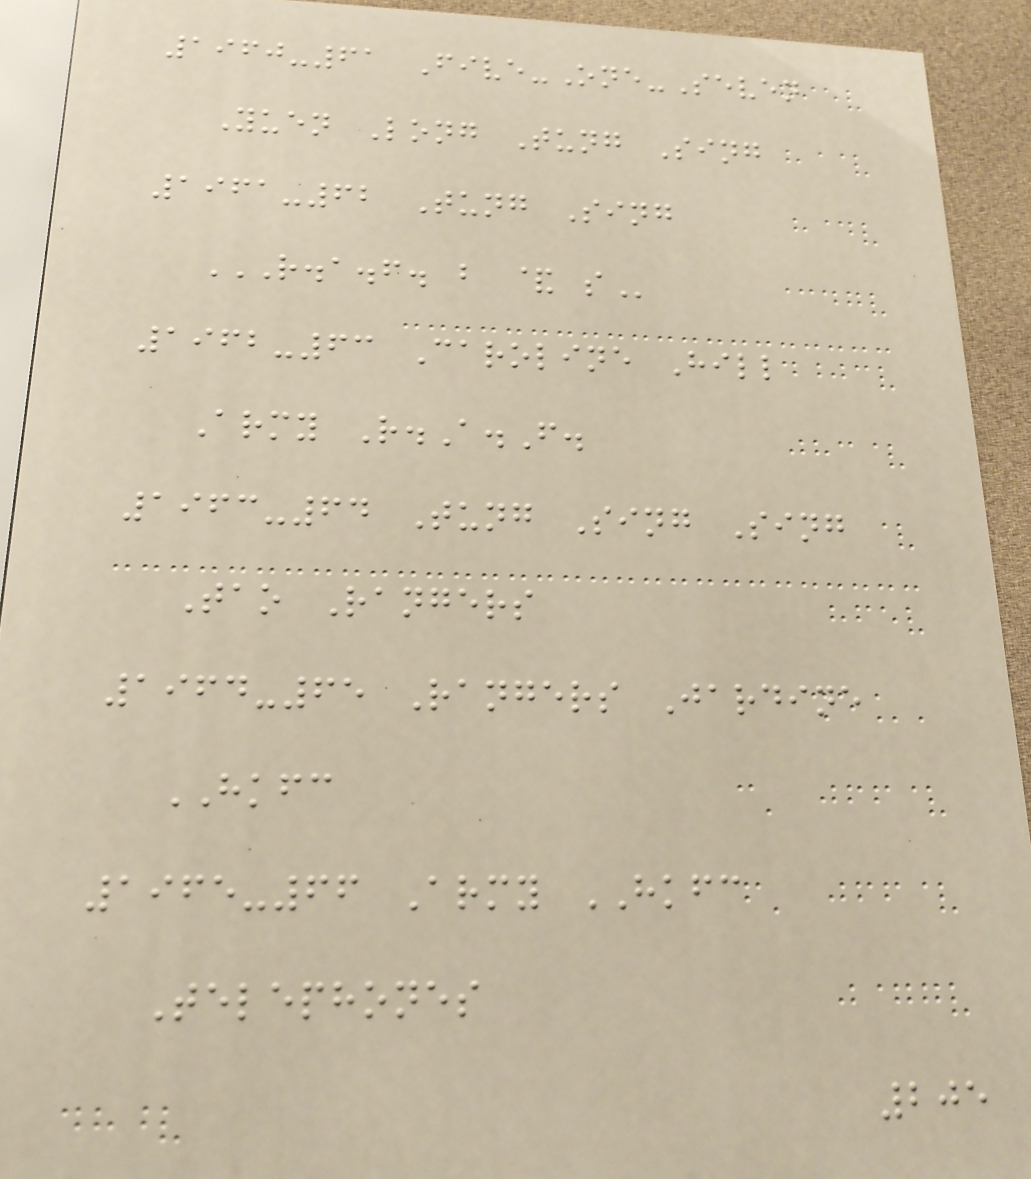1960-61 Five-One-Seven
Yuen Long Tung Sing
1961-62 Tung Sing
R.A.F. B & S
1962-63 Caroline Hill
Army R.A.F.
1963-64 Tung Sing Sing
Tao Rangers
1964-65 Rangers Jardine
HKFC
1965-66 Army HKFC
Telephones
205
